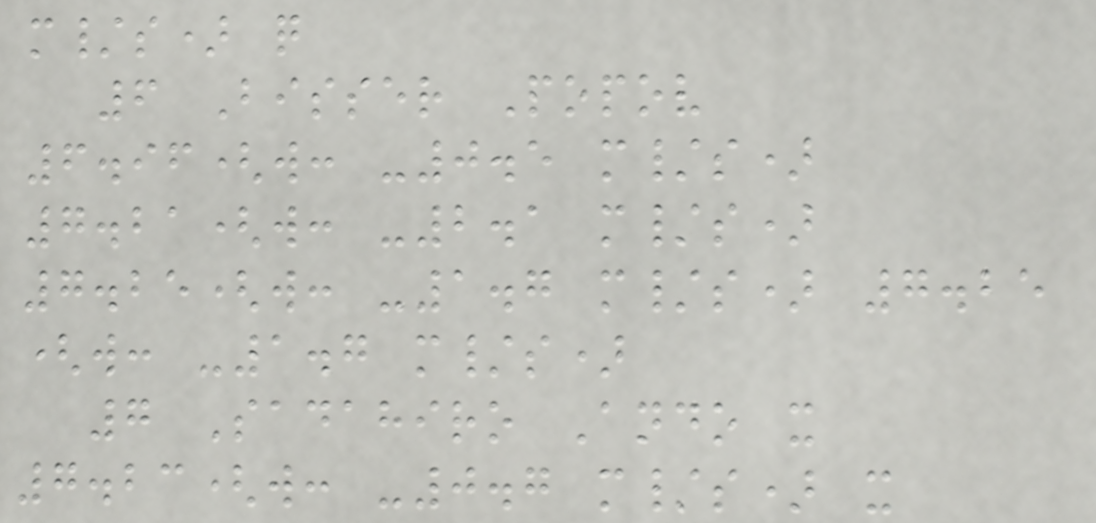m/s) q
6 Bisser Popov
6.96(w: -0.5 m/s)
7.21(w: -2.1 m/s)
7.25(w: -1.7 m/s) 7.25
(w: -1.7 m/s)
7 Sadahiro Ando x
7.23(w: -0.7 m/s) x
